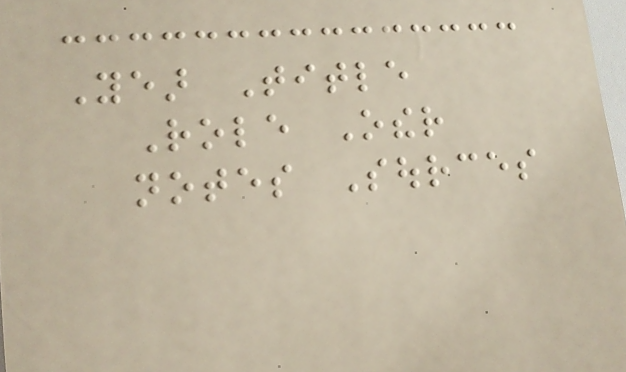Year Title
Role Other
notes Sources
